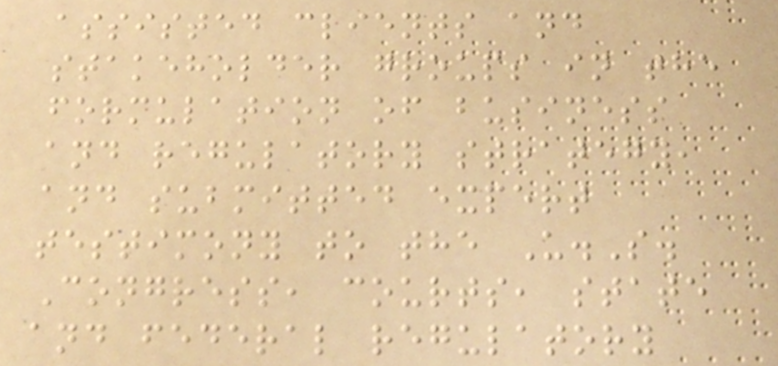assisted clients and
stakeholder groups in the
formulation of business
and regulatory strategy,
and submitted expert
testimony to the U.S.
Congress, courts, state
and federal regulatory
